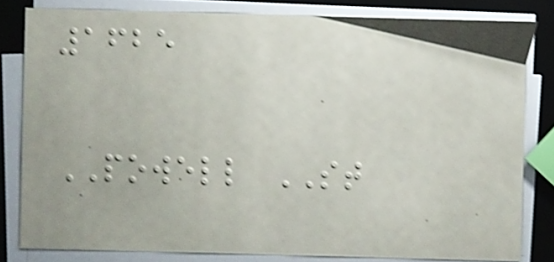1625
POWELL ST
